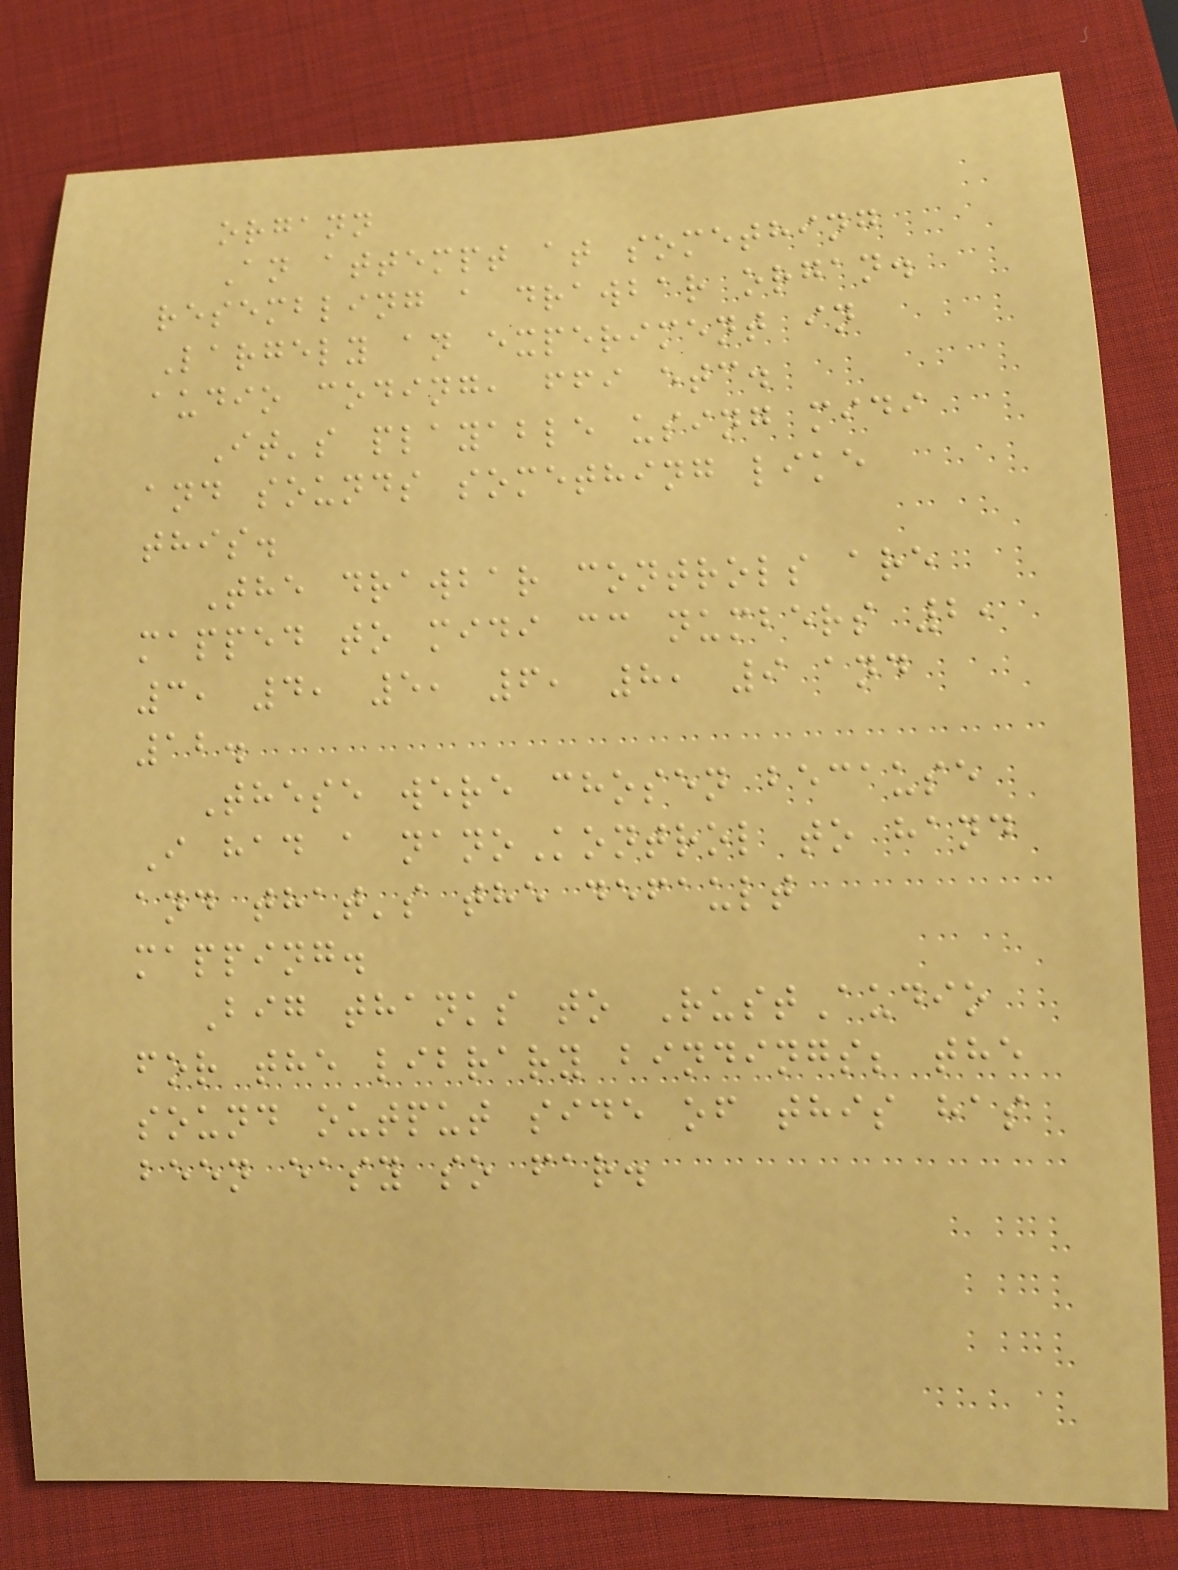organn
An attempt at something
resembling a drawbar organ.
Largely an experiment in
audio coding, ffi etc.
It's playable using midi
and sounds something like
this.
The drawbar controls are
mapped to midi cc numbers 2,
3, 4, 5, 6, 8, 9 and
12.
These were chosen because
I had a nanoKontrol to hand
and that's the default
mapping.
Big thanks to RustAudio
for the library bindings; the
sound output side of this has
been easy so far.
